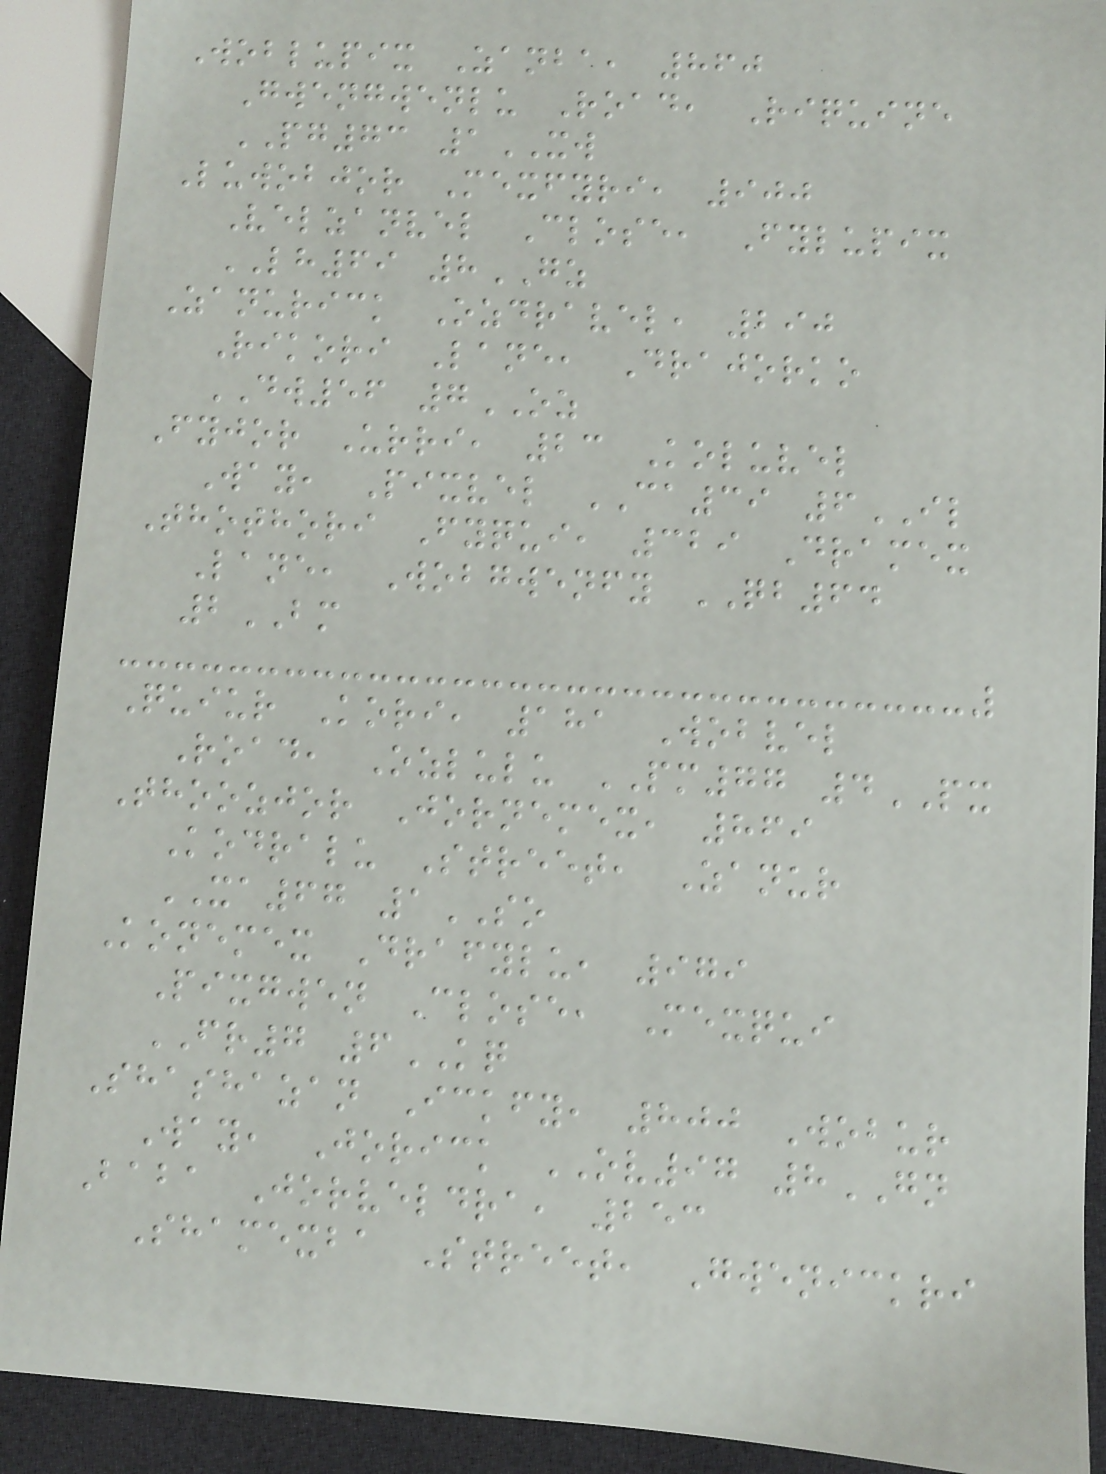Woblupix Zanba, 860
Gwengwenlu Road, Riquine
PG73 1XW
Luwobjor Mexfyri, 900
Velzanvel Close, Fylupix
LH69 8GZ
Zanurick Ozdravel, 290
Rikori Lane, Drajorko
DW56 7OZ
Fyjor Urri, 23 Koluvel
Way, Pixvel CA39 6IL
Thothori Fyqui, 329 Dramex
Lane, Wobgwenfy QB64
2BM
Quiur Kori, 181 Wobvel
Road, Ozlulu PM77 4PX
Thoozjor Jornemex, 869
Kodralu Street, Zanur
XA67 1SO
Konemex Drafylu, 979
Pixgwen Close, Mexqui
FR7 6KQ
Shashazan Ickfy, 800 Wobur
Way, Jorick OV97 8GN
Baba Jorveldra, 253
Shamexba Street, Gwenickri
